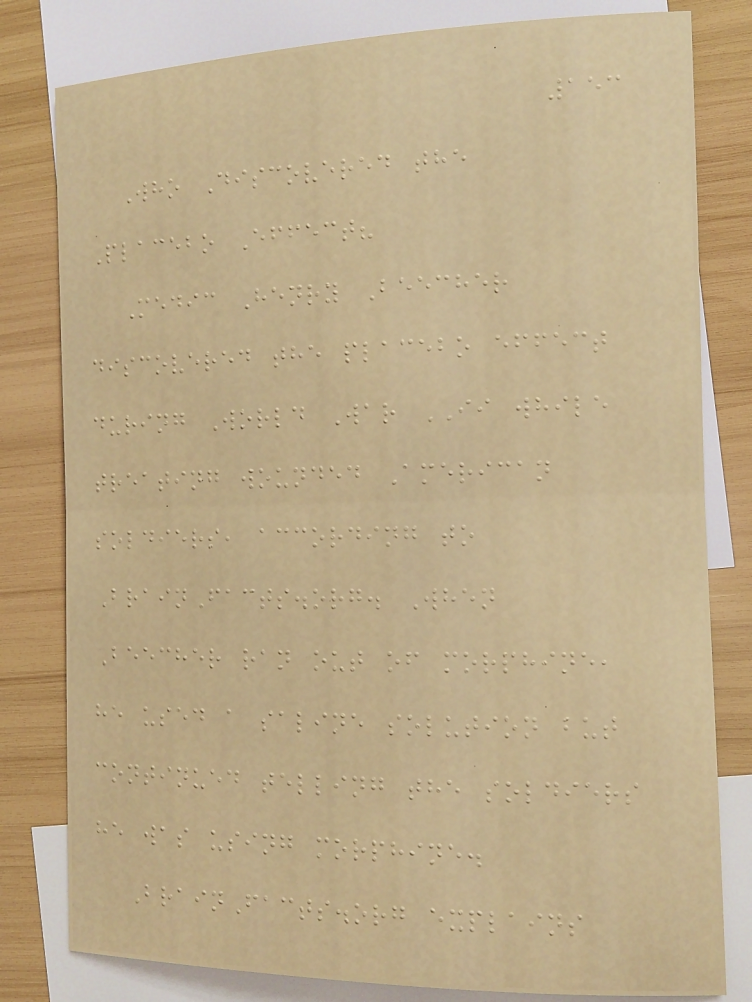153
Who Discovered the
Placebo Effect?
Medic Henry Beecher
discovered the placebo effect
during World War II while
treating wounded American
soldiers, according to
BrainFacts.org. When
Beecher ran out of morphine,
he used a saline solution but
continued telling the soldiers
he was using morphine.
BrainFacts.org explains
